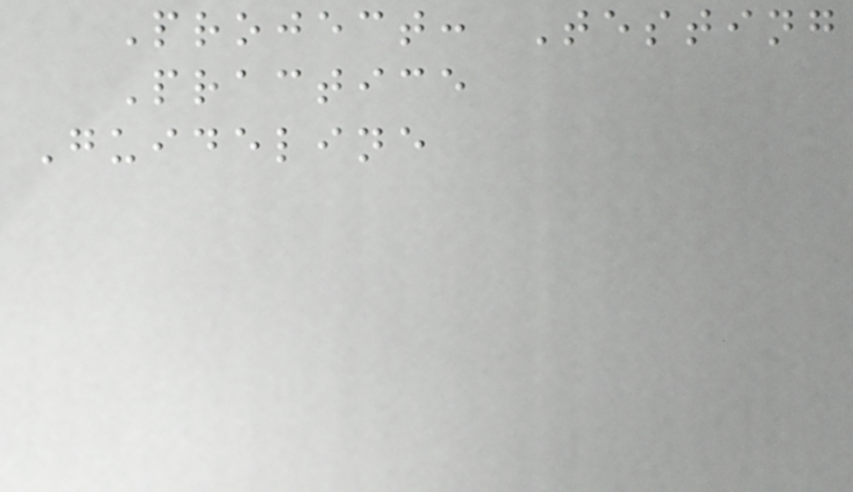Project: Testing
Practice
Guideline
